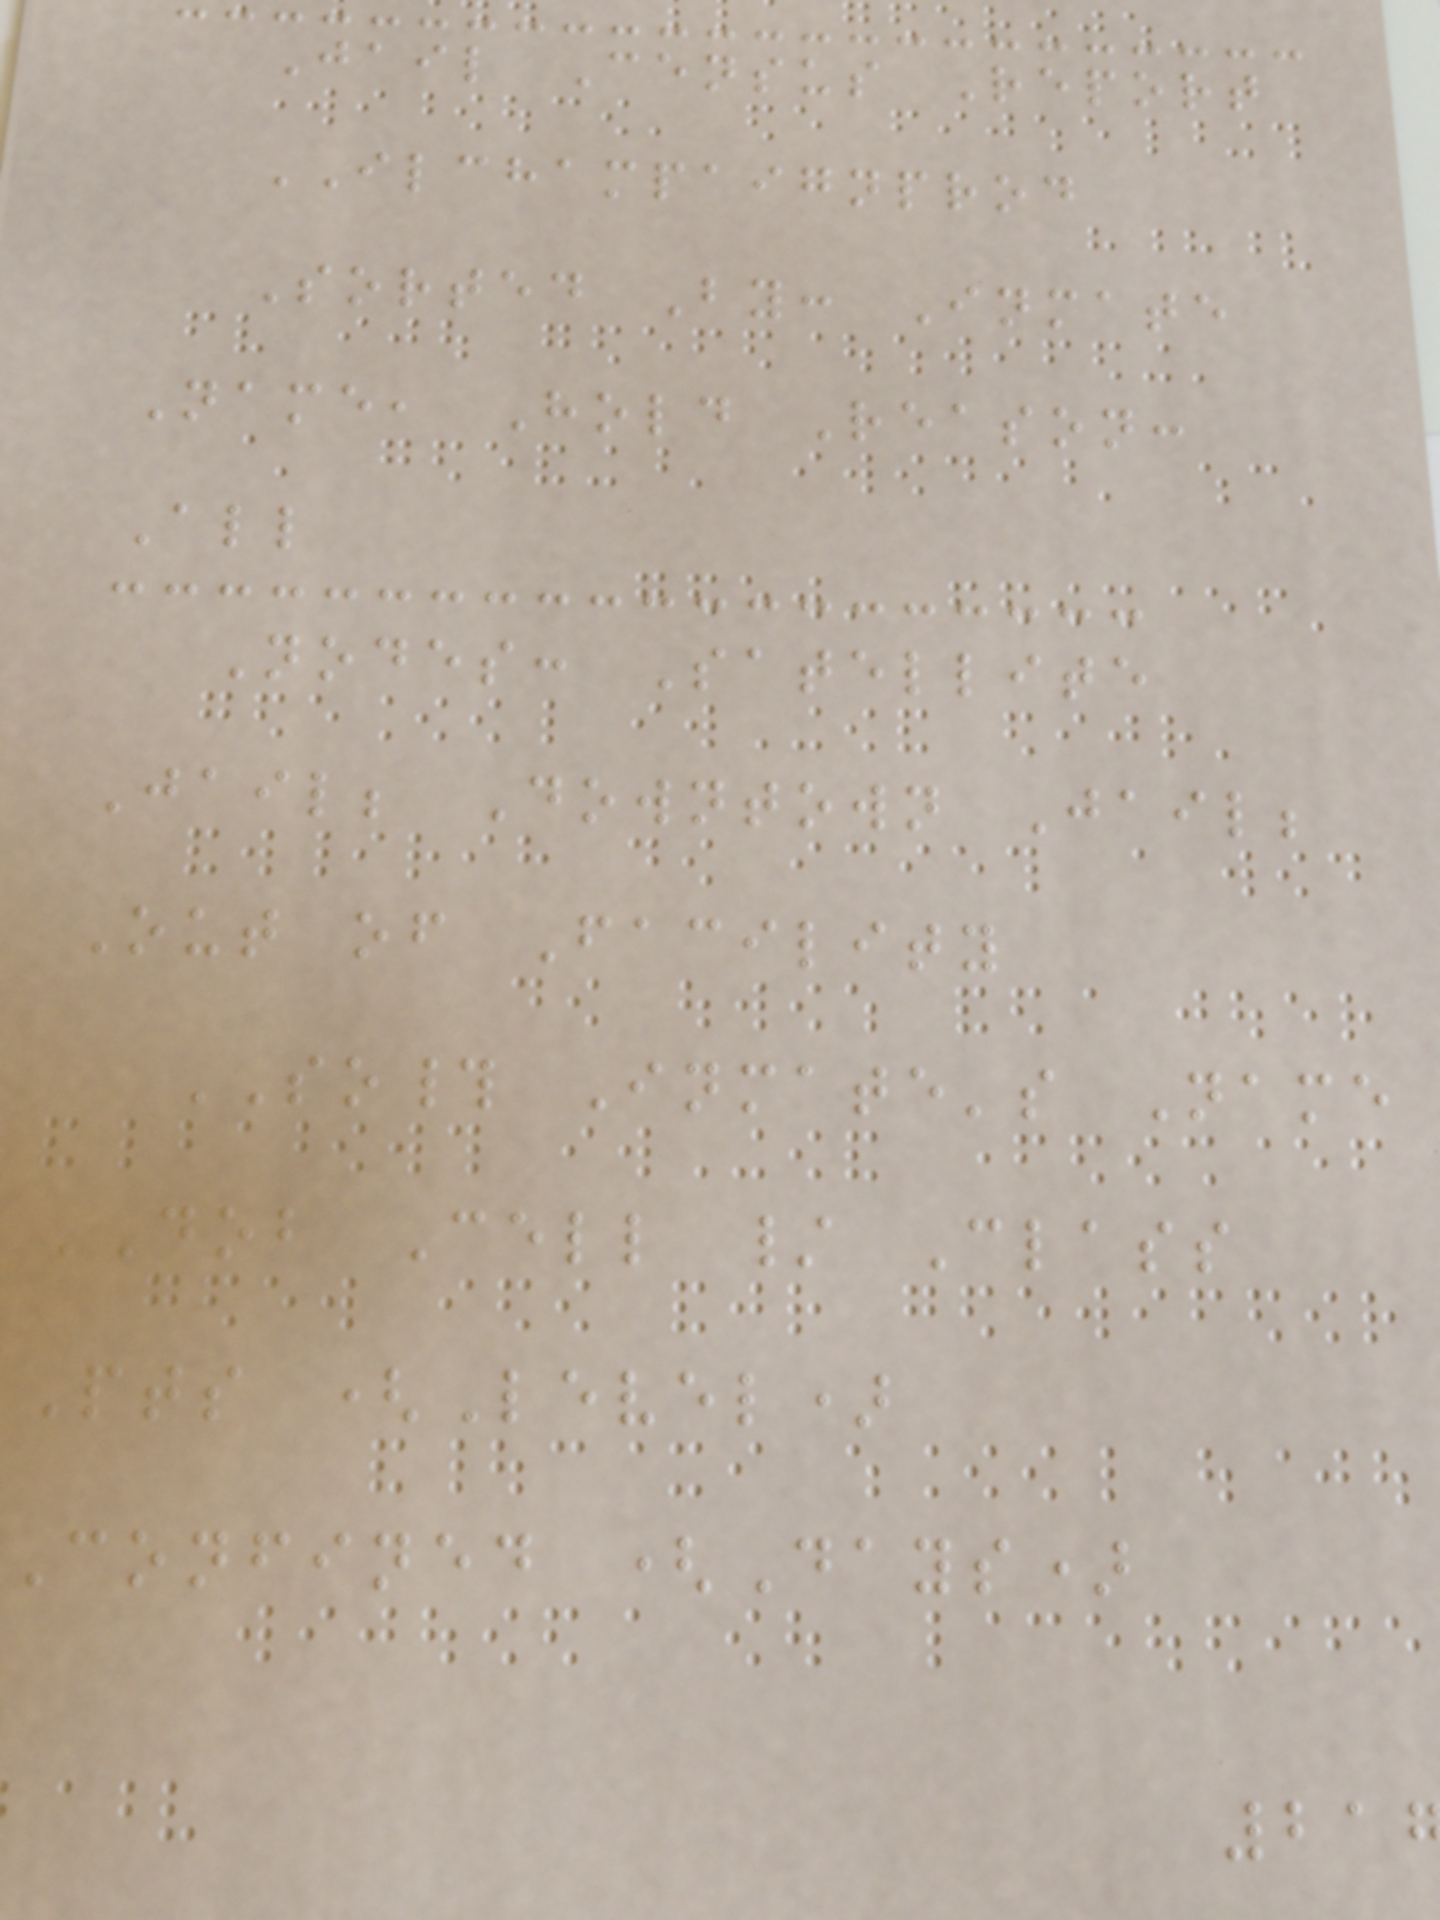Jail Census Report
ILCHAMPAIGNPROD
Sorted By: Inmate
Name, Hold Reason:
All
Nodes: Satellite
Jail; Downtown Jail;
Out of Facility
SO# Inmate's Name
DOB Cell / Class
Pts (Level)
Confined (Days)
